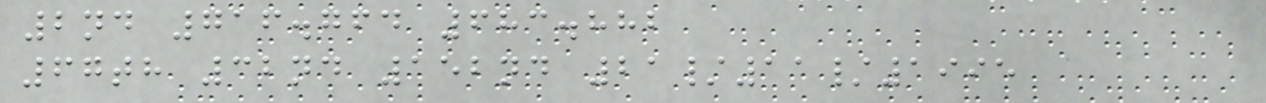2nd 716.764 683.882
67th 32nd 152nd 21/11/1995
